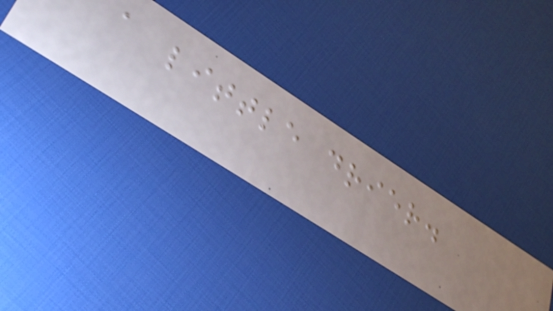a little drier.
